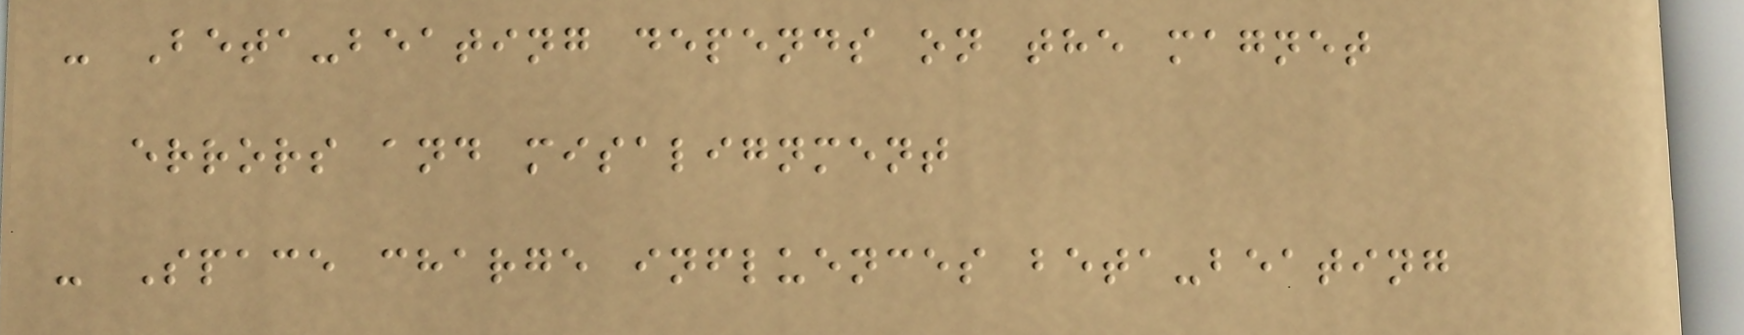- Beta-beating depends on the magnet
errors and misalignment
- Space charge influences beta-beating
